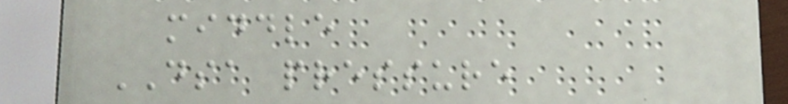middle
DSA pressure
